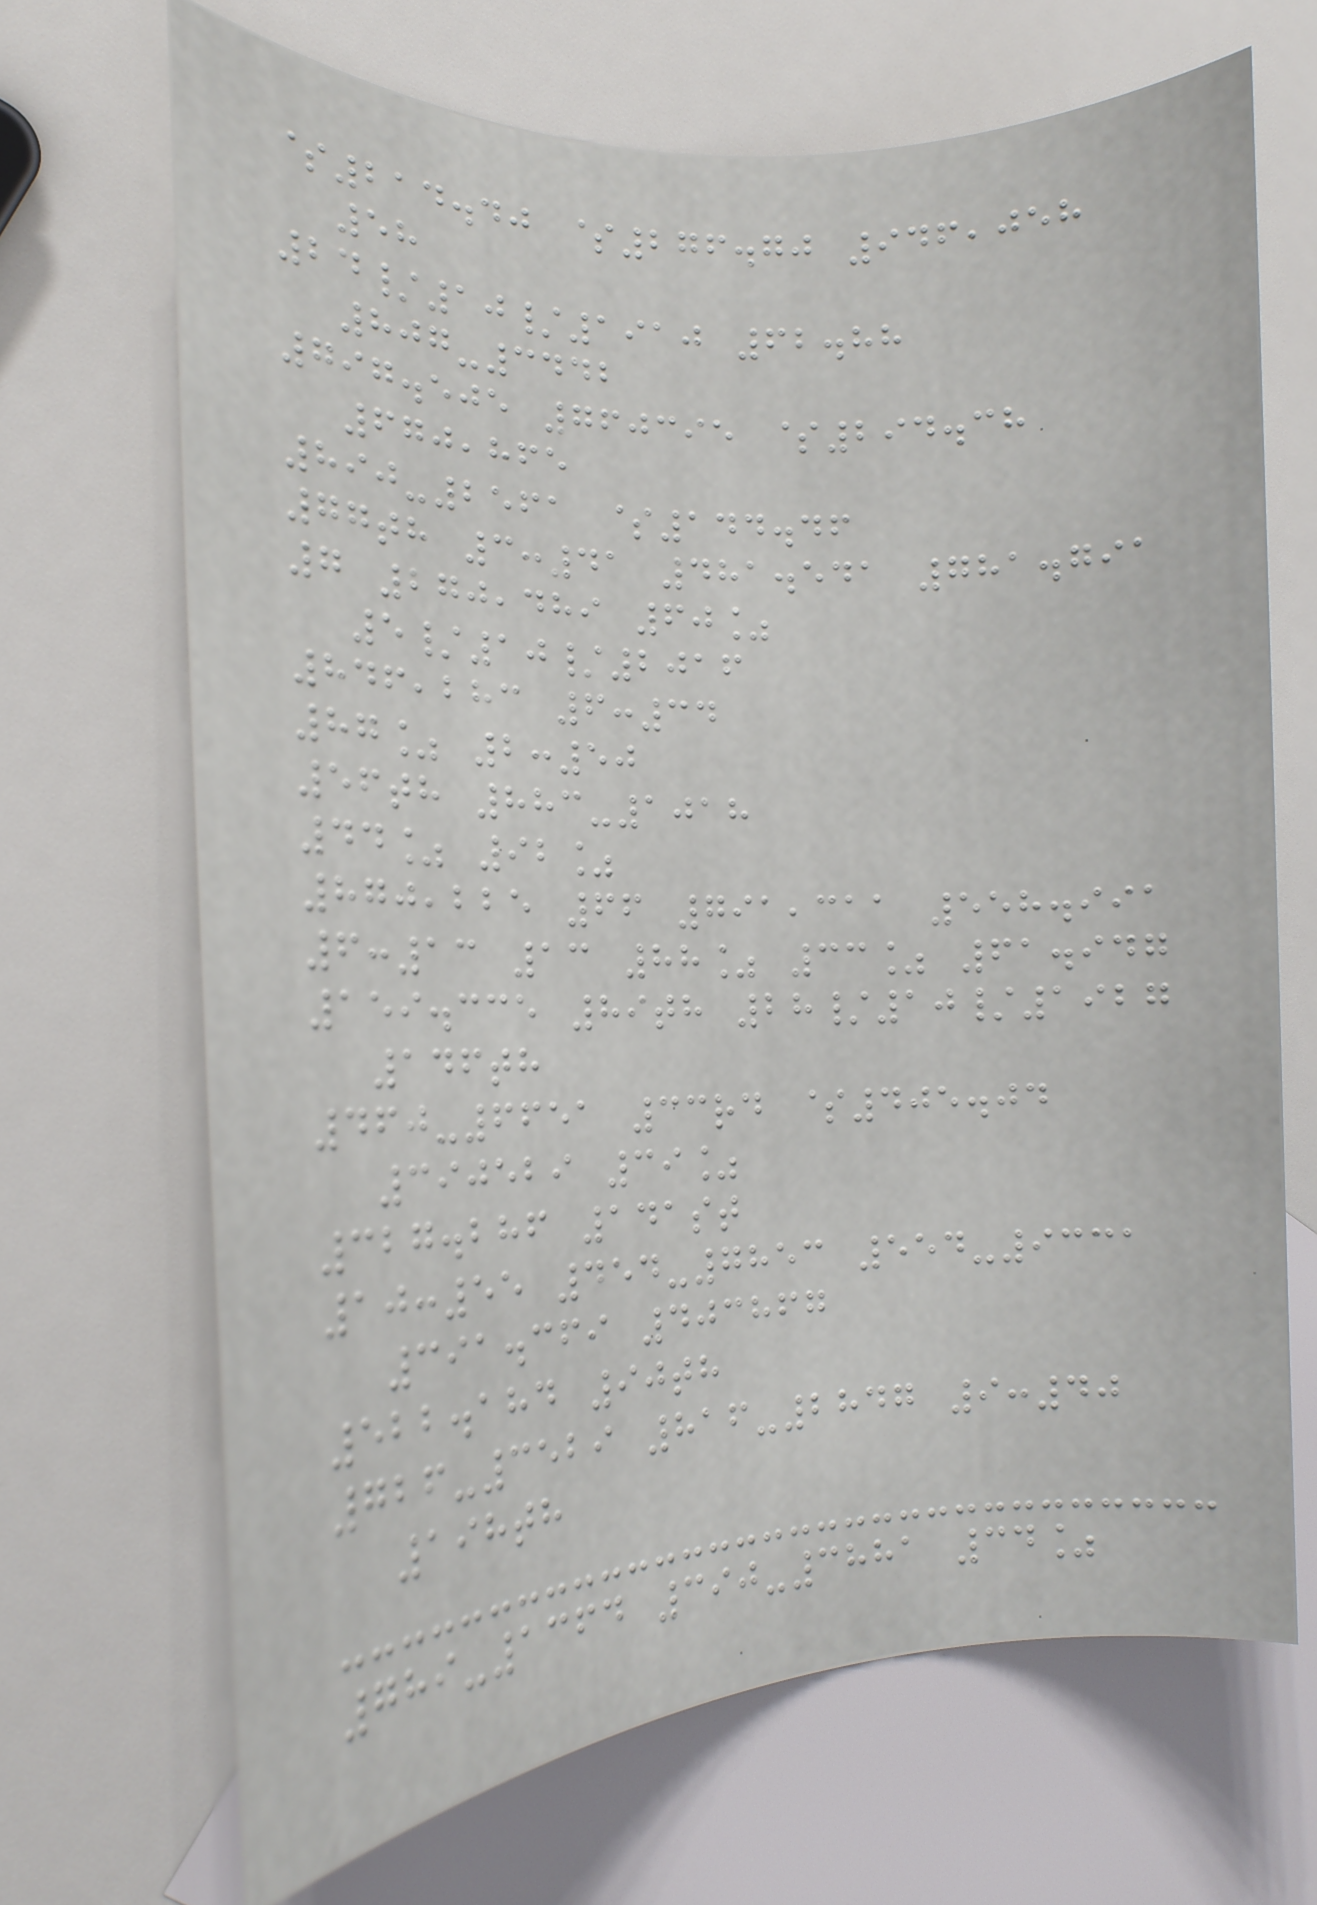$214.40 $276.70 946,058
58
24/10/1910 62.88
807-3442
797.505 760395 $294.38
670,865
890-2561 $144.46
77th 3:41 481.541 781.791
7 270,489 60%
5/10/2016
846,283 6:34
87% 2:50
56th 883-1018
44% 92%
870,225 66 791,311 558.991
6:13 13 88% 33% 61.947
159.335 89th 28/10/1927
146th
460-6651 33rd $405.04
390529 39%
327.286 141st
10:55 454-7853 554-9331
391.369 403867
522.184 90th
726-3529 816-2847 9:40
198th
789-1364 390-3881 34%
